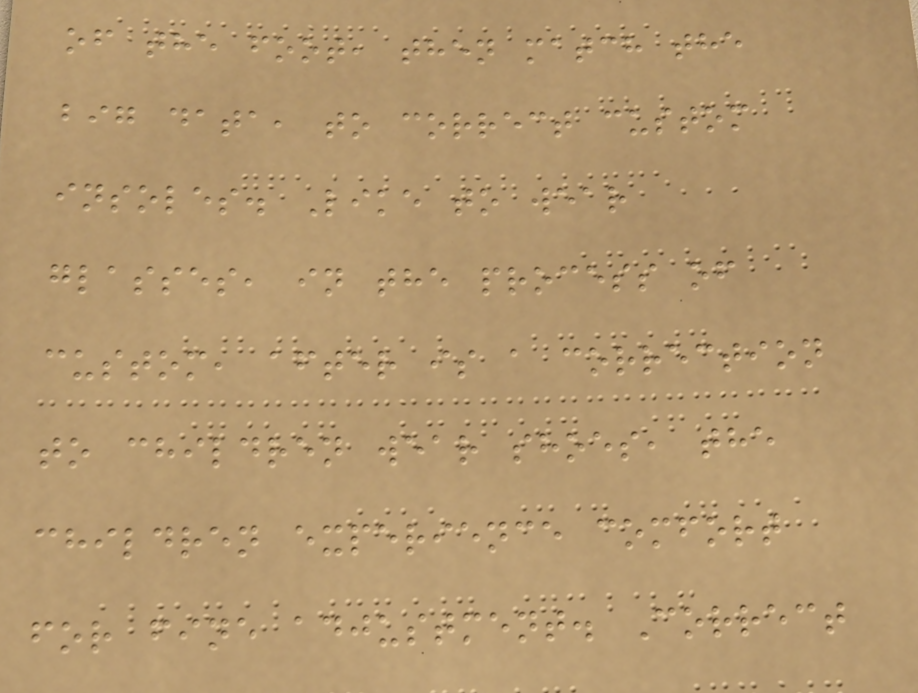of the foot, then match the
big data, to correct custom
insoles. Like to wear
glasses, in the process of
custom, after is a correction
to children wear shoes, the
children experience comfort
for fine adjustment. Correct
